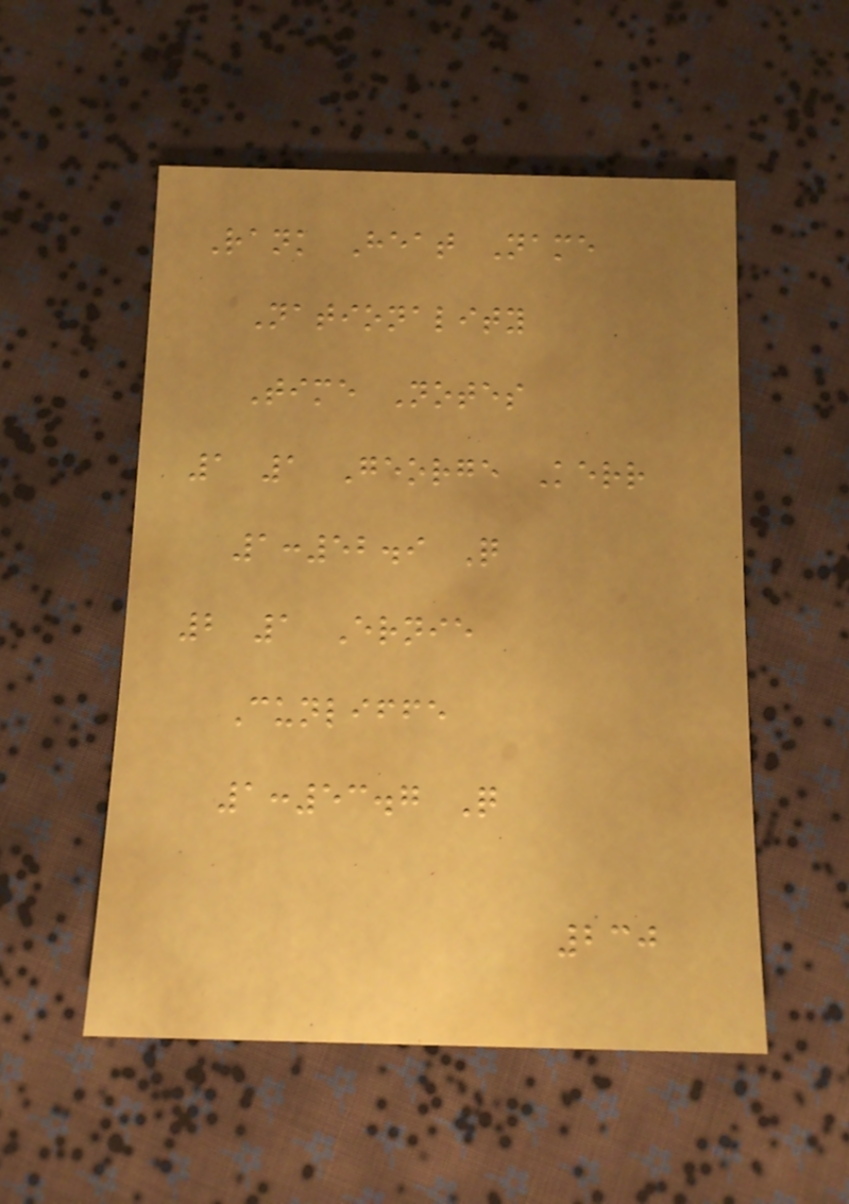Rank Heat Name
Nationality
Time Notes
1 1 George Kerr
1:52.9 Q
2 1 Ernie
Cunliffe
1:53.7 Q
230
